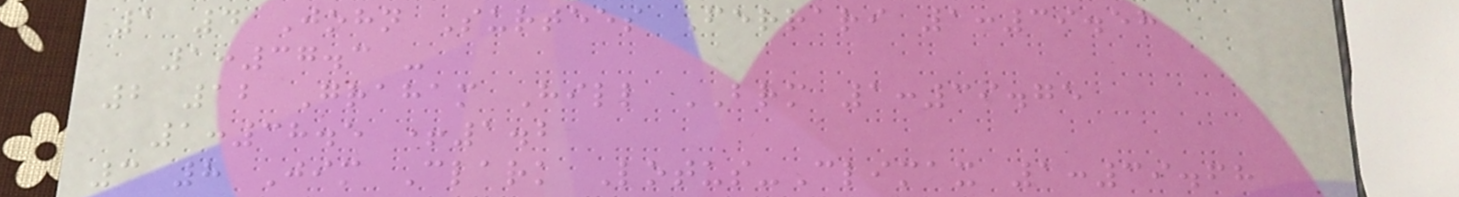1 4 John Surtees Ferrari 1:39.58
1:37.3 -
2 12 Graham Hill BRM 1:39.75
1:38.5 +1.2
3 8 Jim Clark Lotus-Climax 1:39.68
